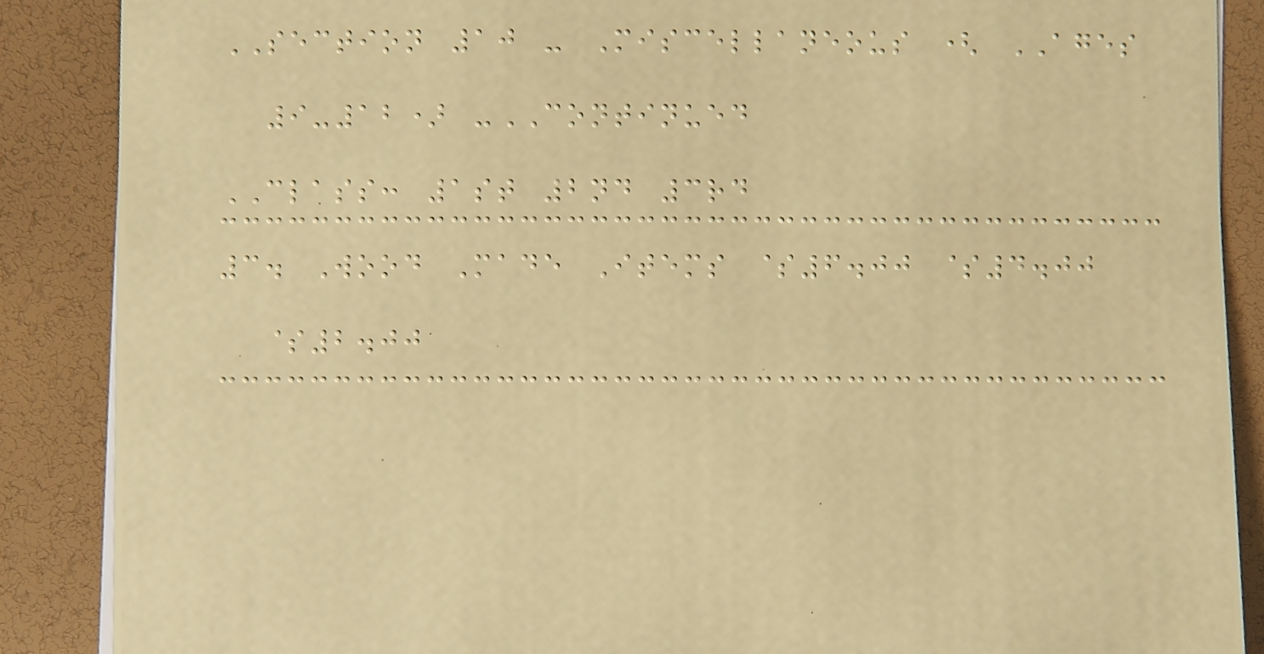SECTION 10 - Miscellaneous ( AGES
9-12) -CONTINUED
CLASS: 1st 2nd 3rd
3. Wood Made Items $6.00 $4.00
$2.00
